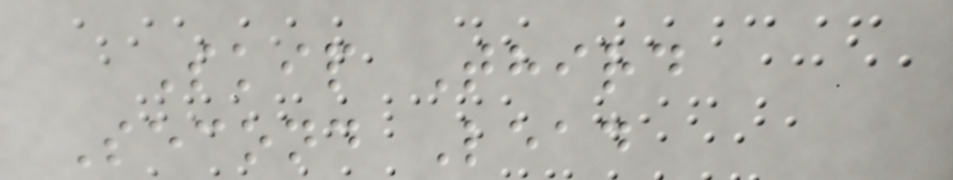Skip Third
Second Lead
